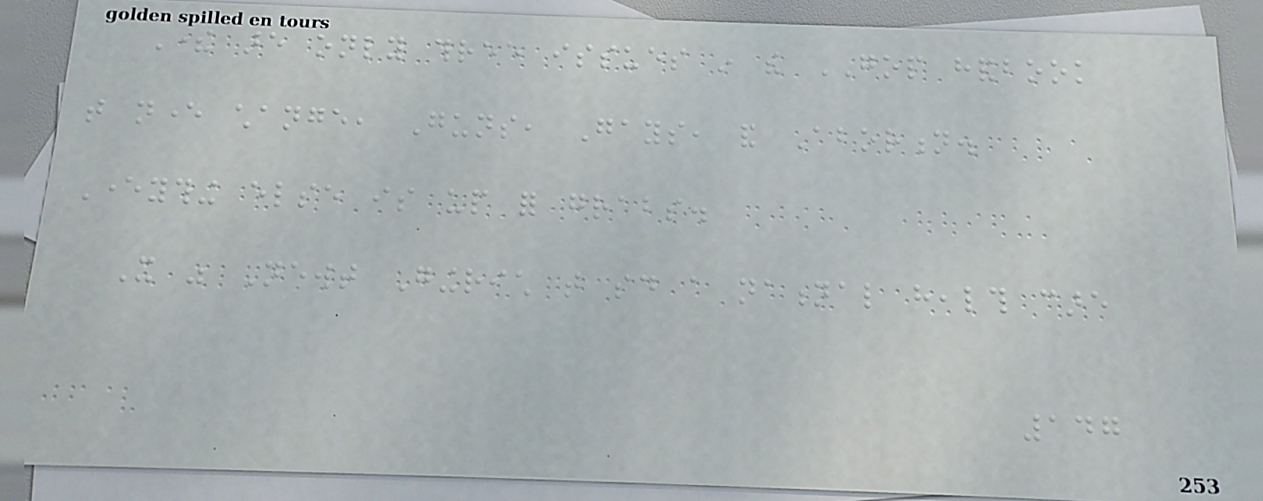There are only three issues in the GOP handbook
that never change, Guns, Gays, and Abortion.
Everything else is up for grabs.
It was Newt Gingrich that said a national health care
147
